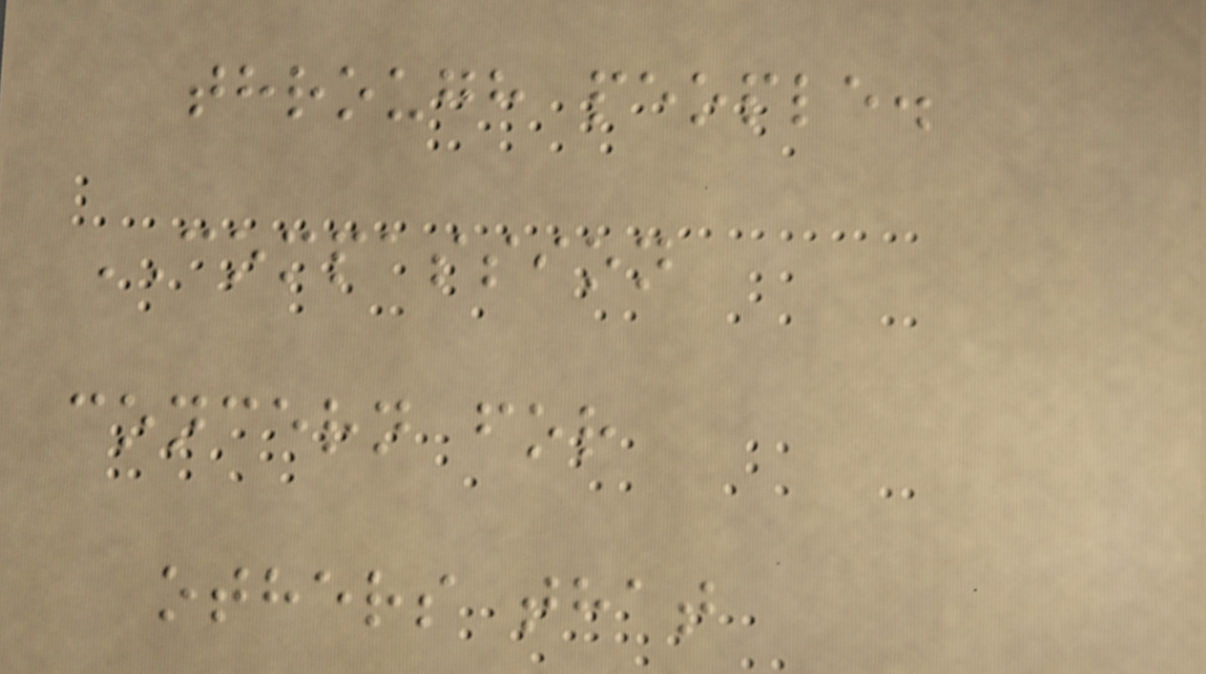through people.
COMPASSION
concern for
others that
